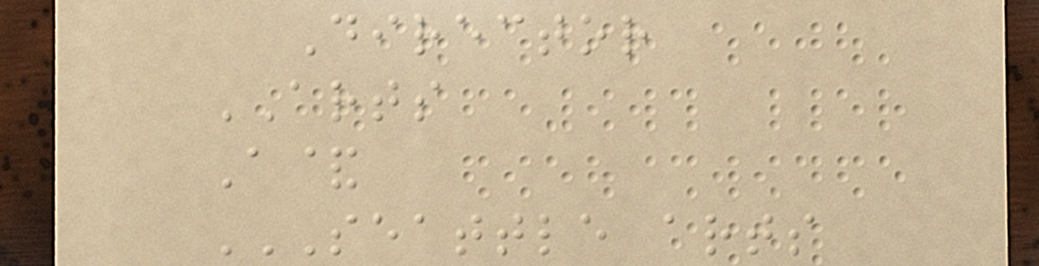Director
ARTS
A&
SEATTLE ARTS
